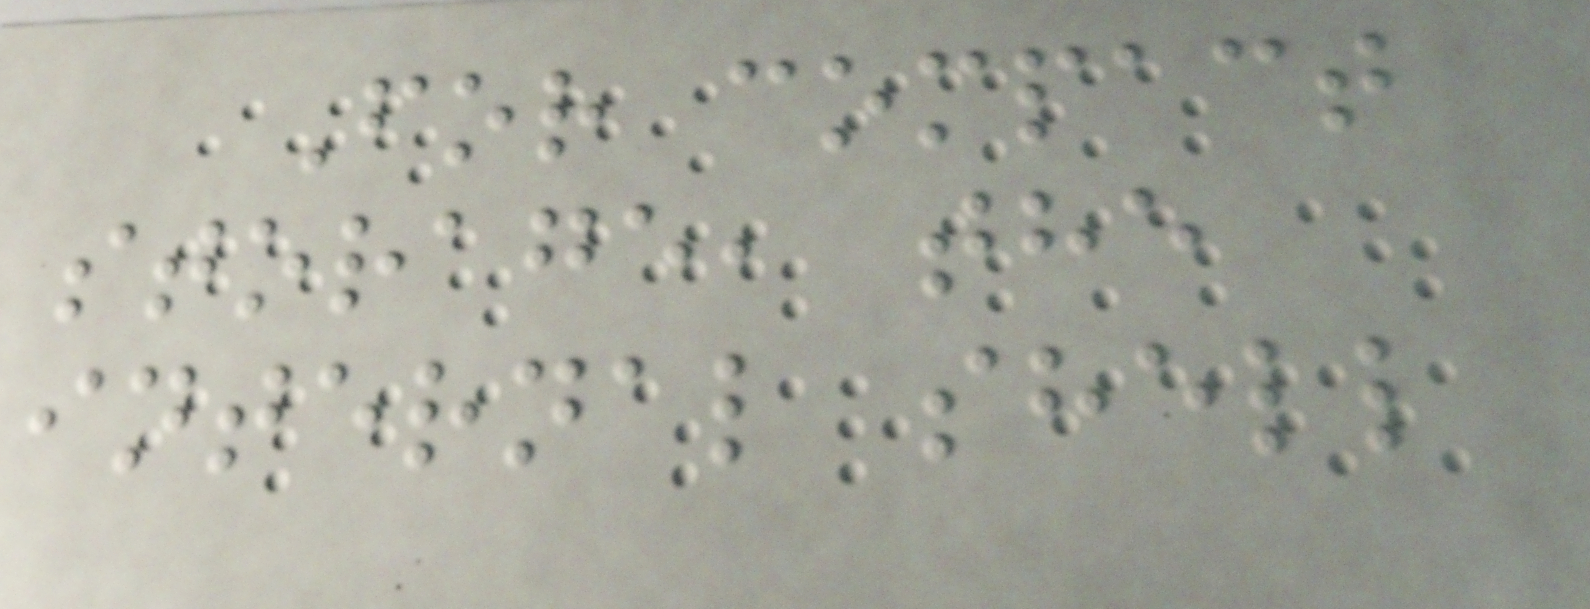For compact
storage, the
internal shell
